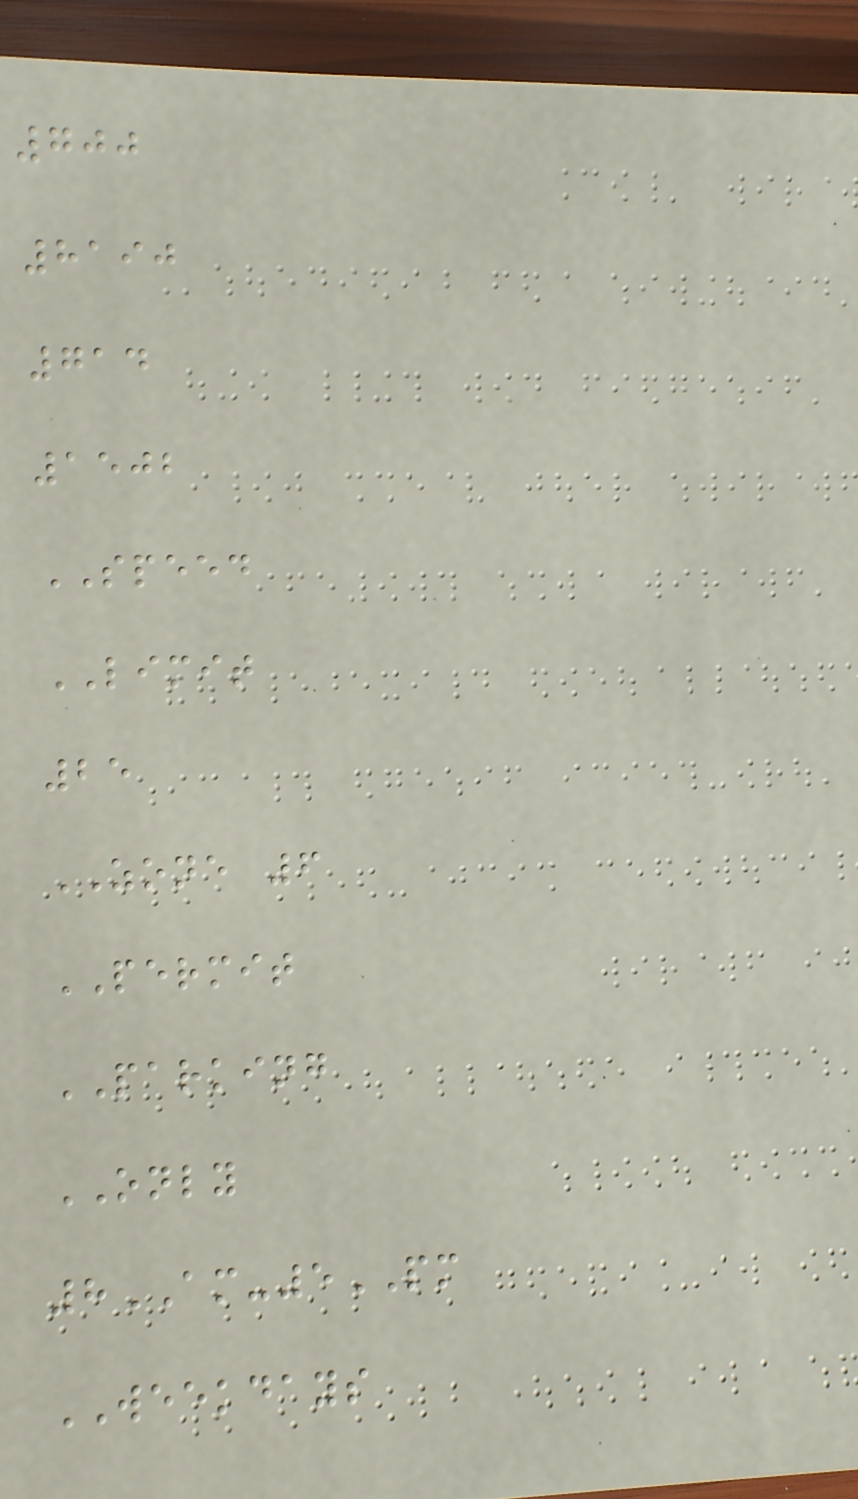700
8190
714
1502
SPEED
LIMIT
25
ZONE 6
PERMIT
PARKING
ONLY
8AM-5PM
WEEKDAYS
